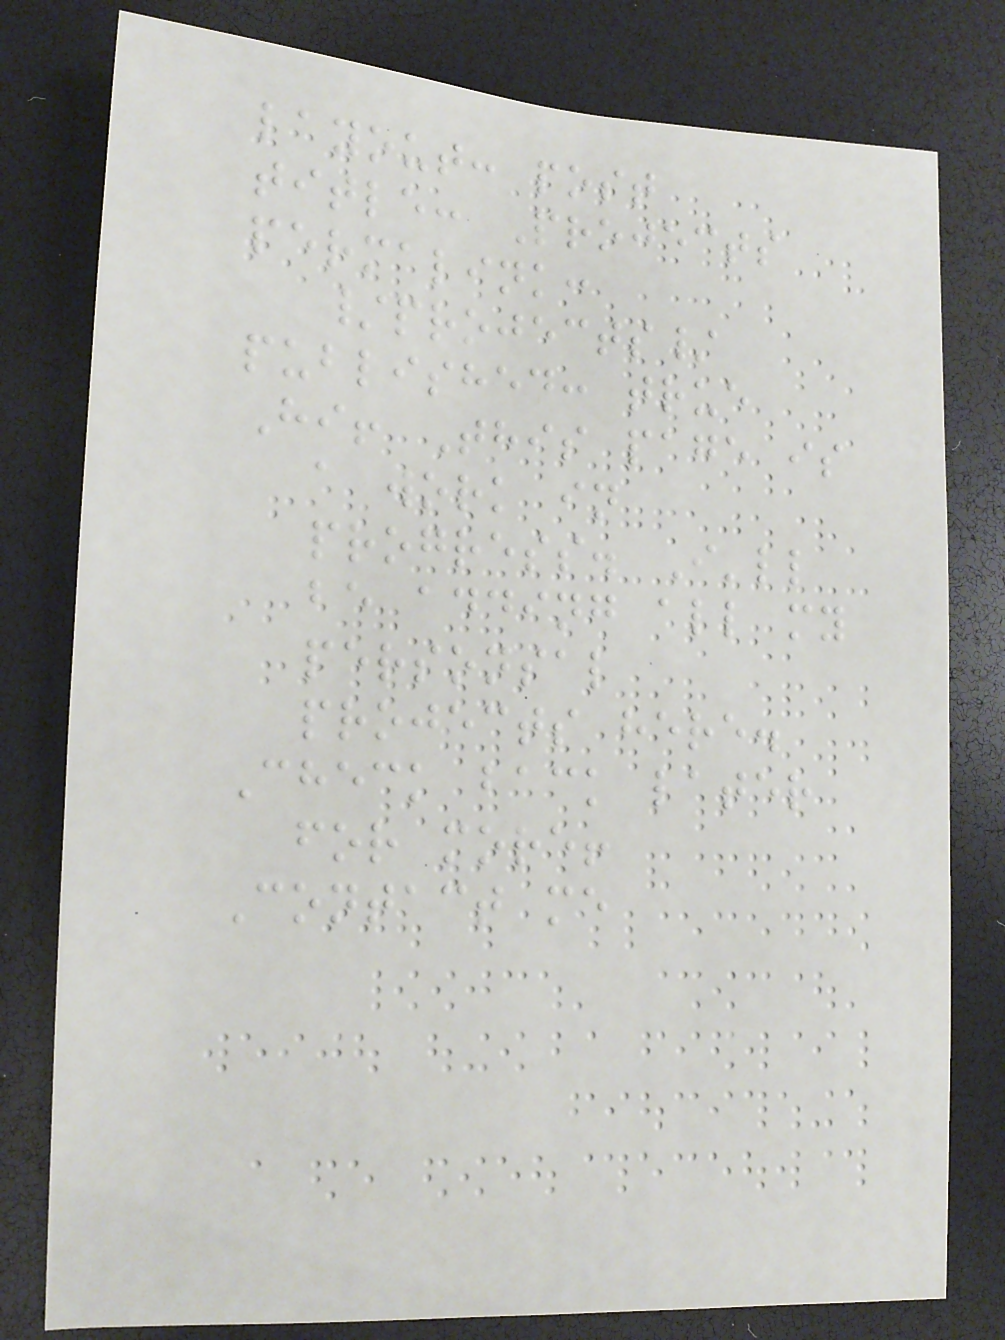layout: post
title: Projects
permalink:
/projects/
published: true
Hi! This page is
a work in
progress. I'll
be adding all my
personsal
projects here.
Check back later
for more!
Contact me
